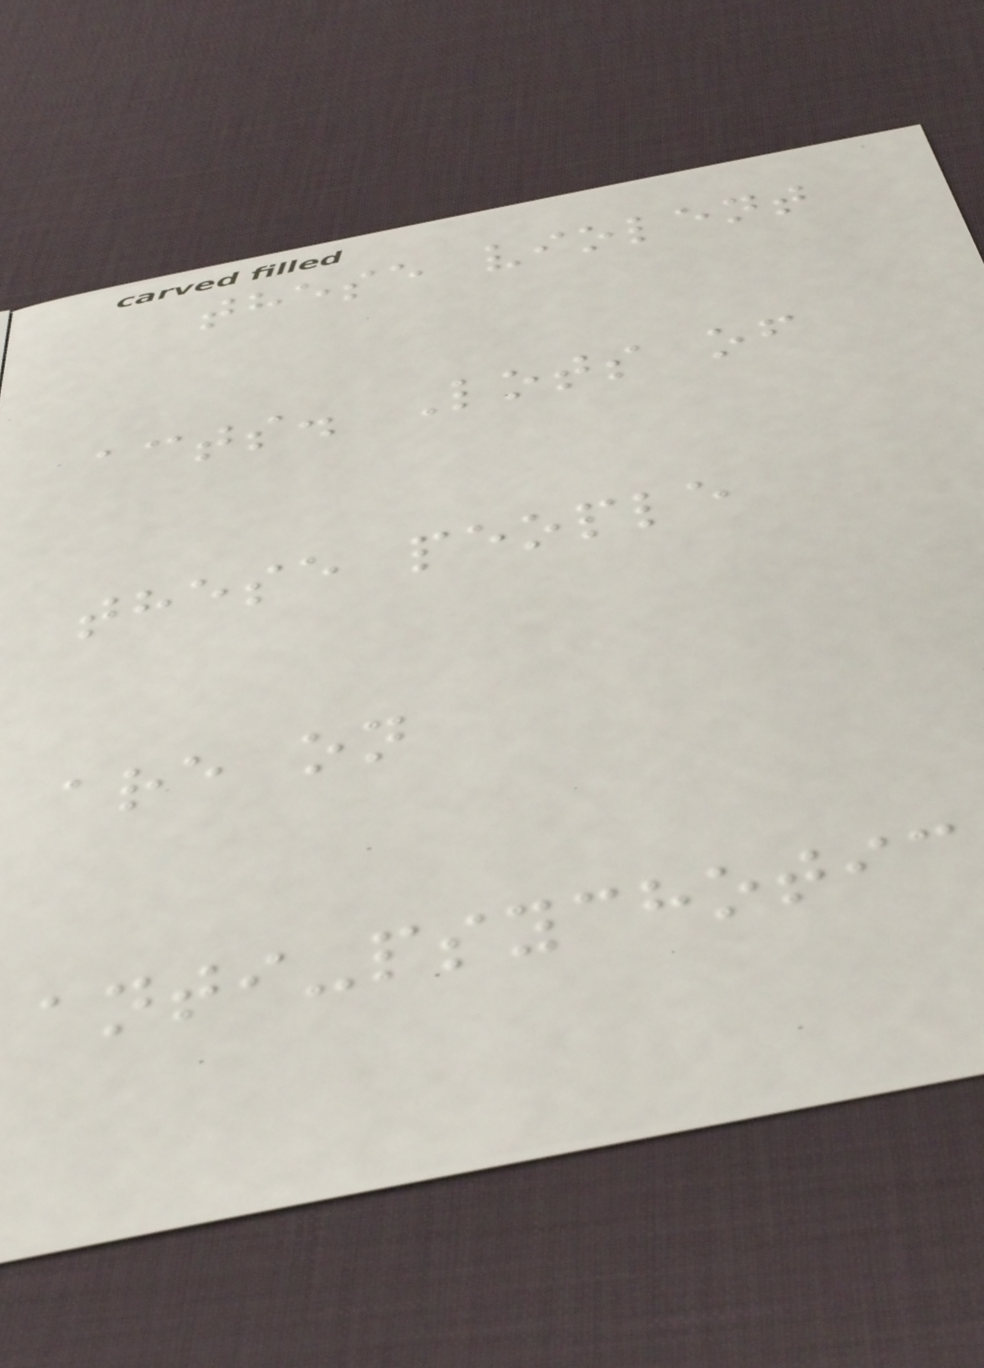these violent
acts. Lots of
these people
are on
anti-psychotic
